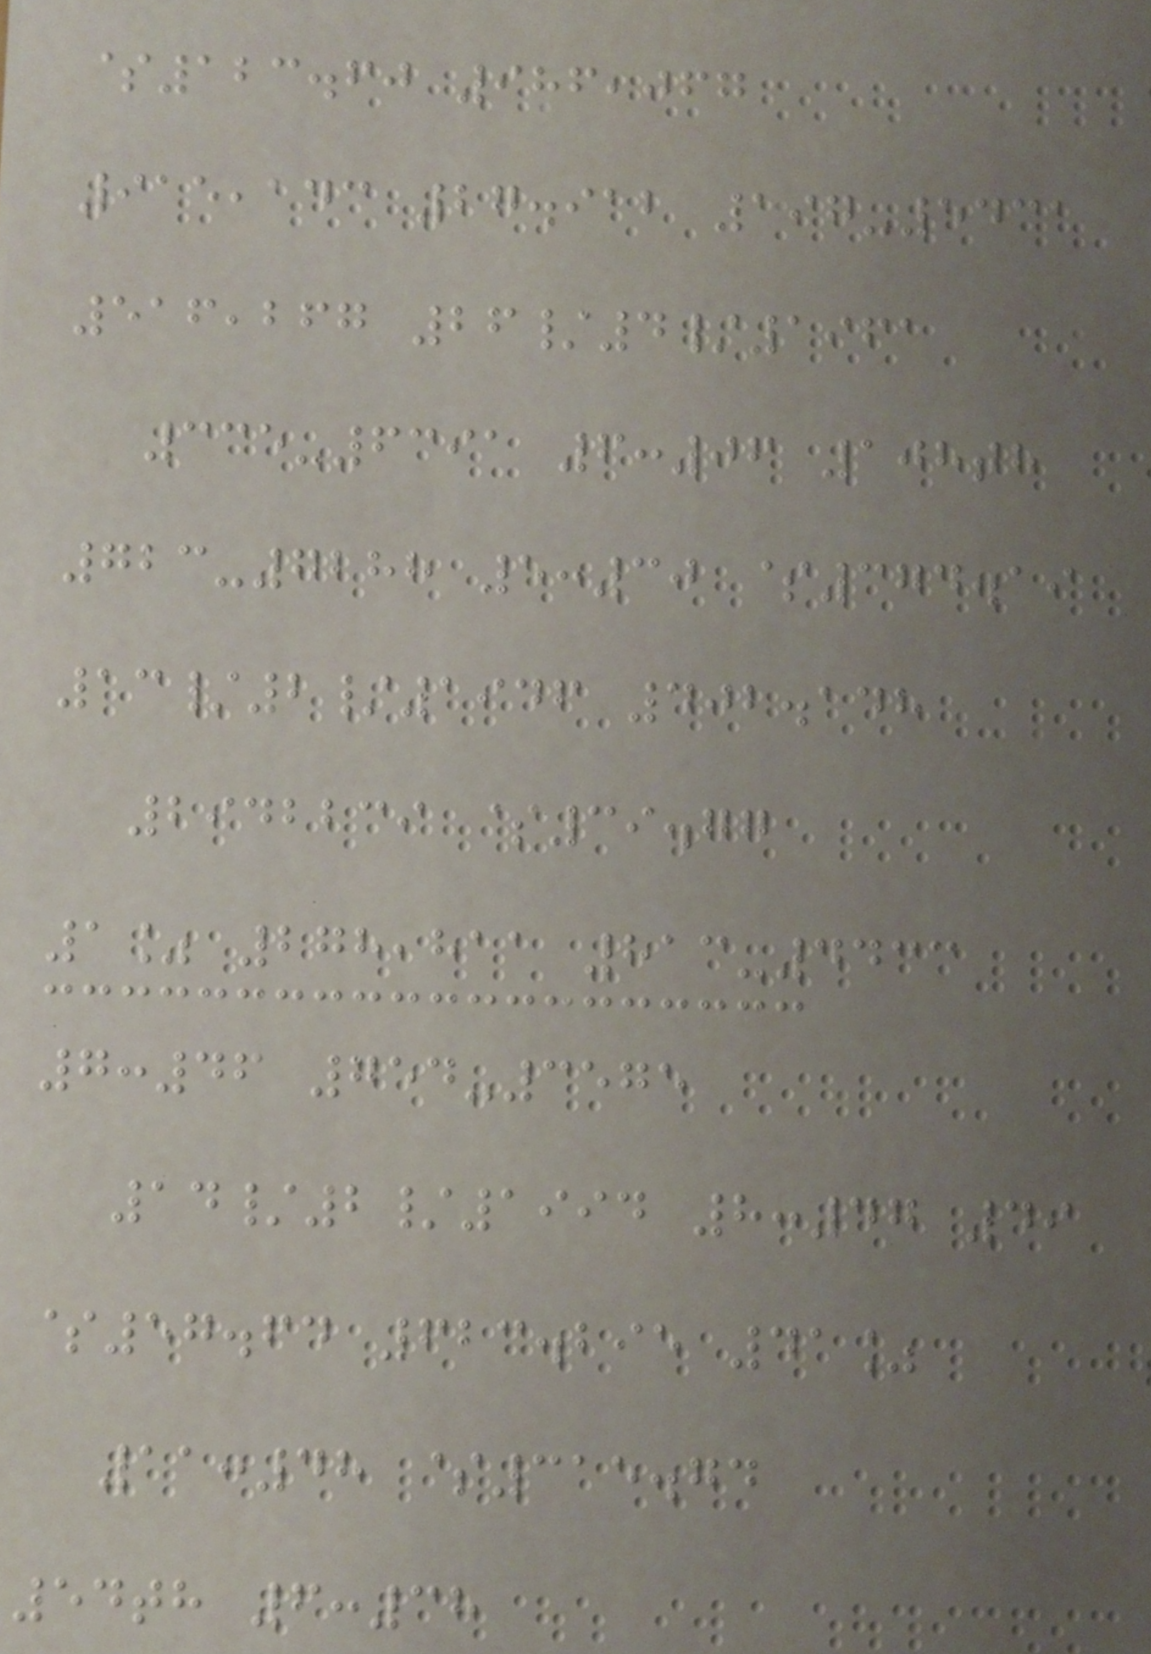$123.60 986,067
915,143 27.912 197-5431
516,267 26/4/1961
335-6391 6:06 108th
723-7288 5:30 $374.19
13/2/1946 402.148
2942239 $39.77
1% 278,811 813-4433
7:46 754-3575
14/2/1994 8:47 49
$57.64 623.295 41%
11:48 $315.74
54th 6:38
